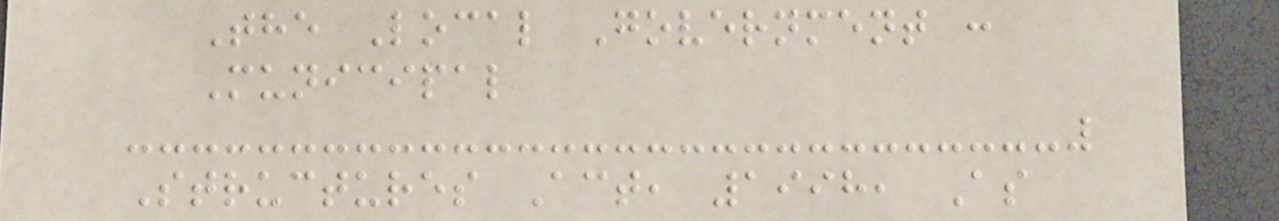The Local Government :
Municipal
Structures Act, 1998, As
